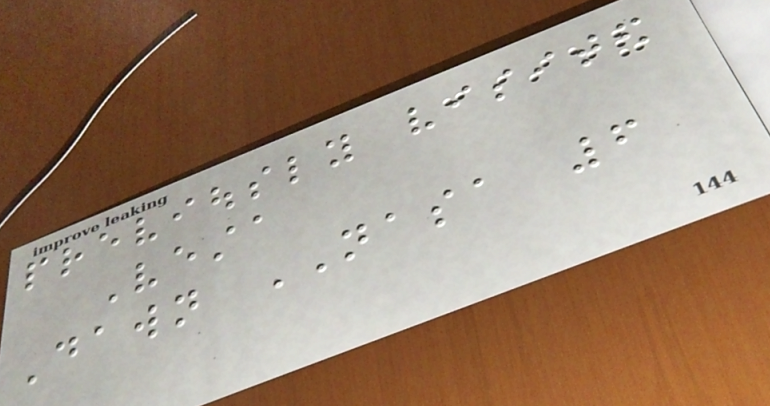previously visited
Vesta
Dawn NASA 6
